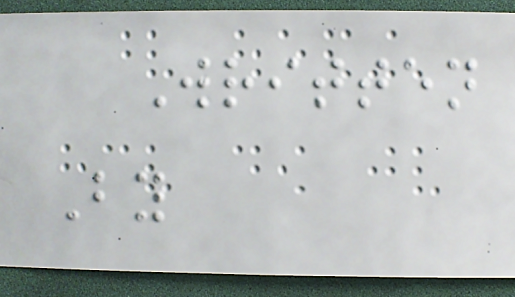Written
By
